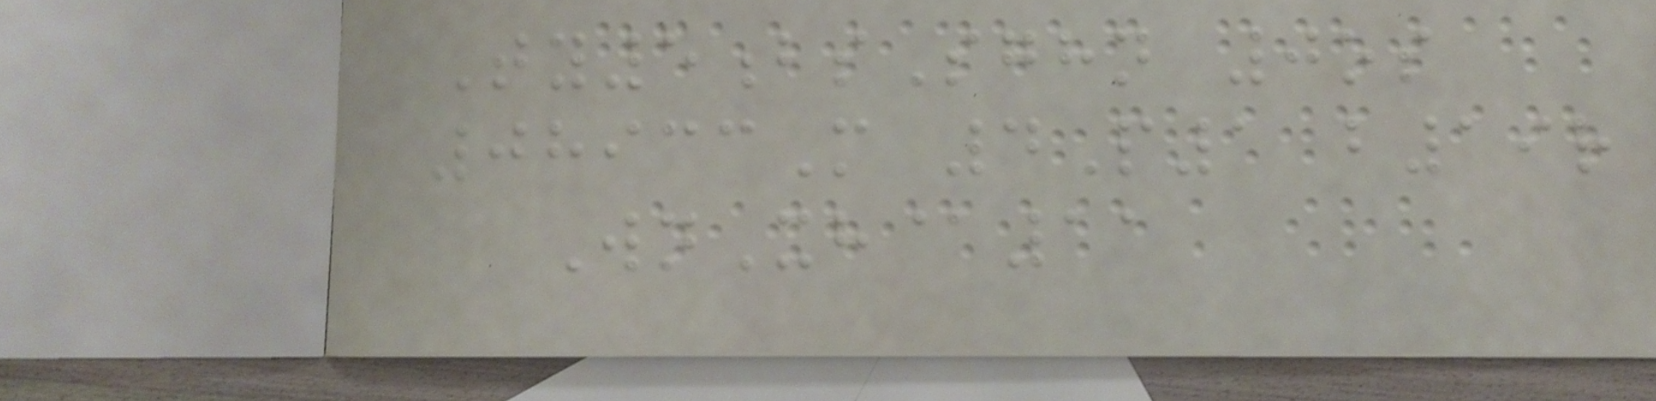Ty5bsSghn 0os
08933M 4P1 b19r
WnXh@11
